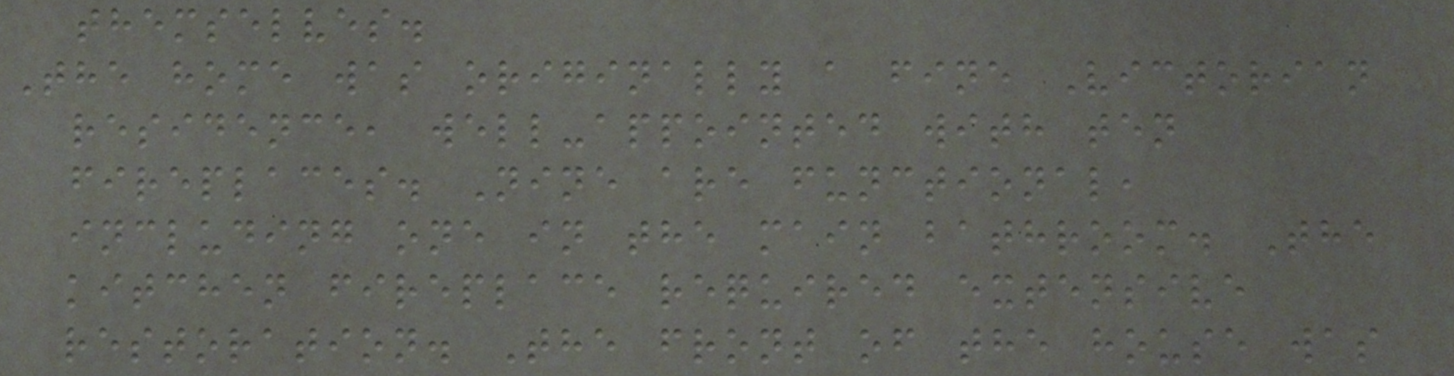themselves.
The home was originally a fine Victorian
residence, well-appointed with ten
fireplaces. Nine are functional,
including one in the main bathroom. The
kitchen fireplace required extensive
restoration. The front of the house was
